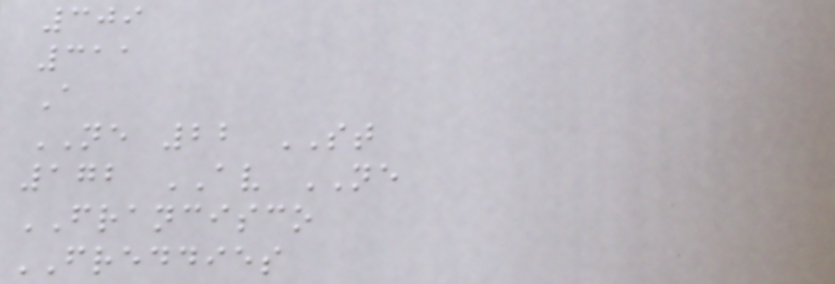309
311
A
NE 22 ST
172 AV NE
FRANCISCO
FREDDIES
